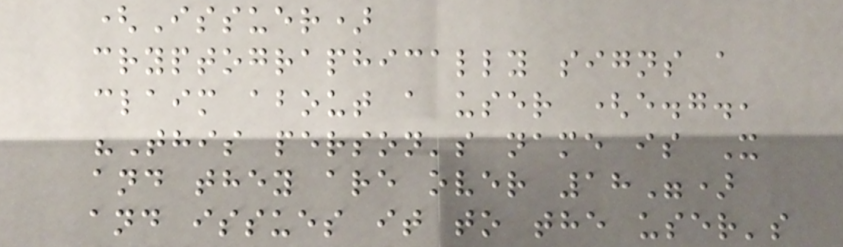(Issuer)
cryptographically signs a
claim about a user (e.g.,
"This person's name is X
and they are over 18")
and issues it to the user's
